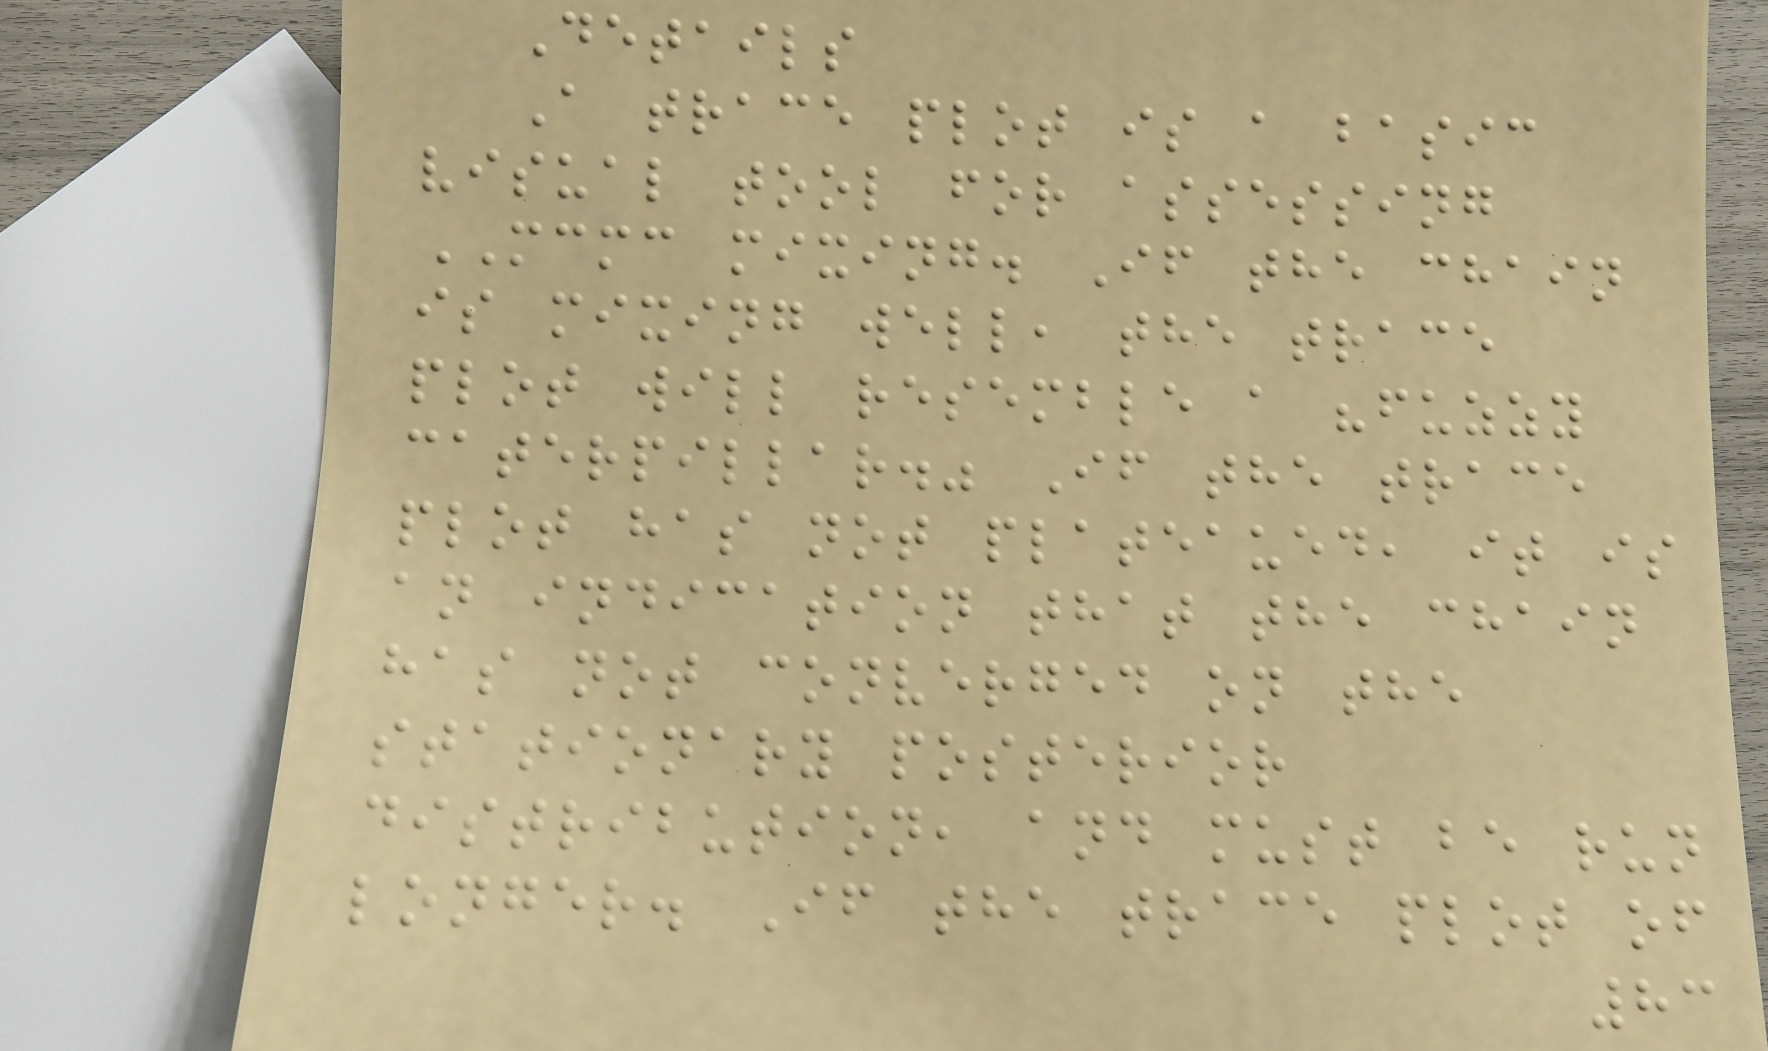Details
A trace plot is a basic
visual tool for assessing
MCMC mixing. If the chain
is mixing well, the trace
plot will resemble a "fuzzy
caterpillar." If the trace
plot has not plateaued, it is
an indication that the chain
has not converged on the
stationary posterior
distribution, and must be run
longer. If the trace plot of
83
